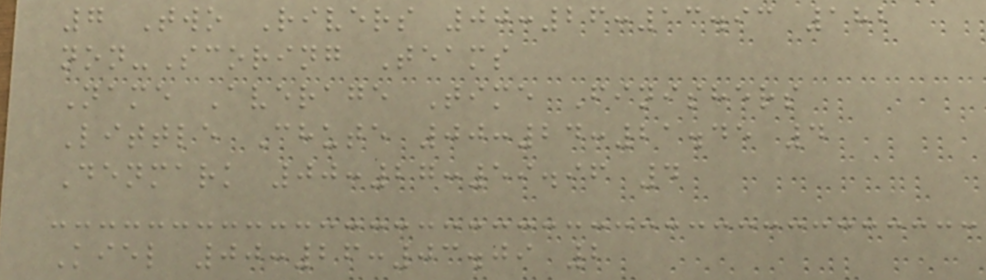7 Two Rivers 00:26:13.93 182
non-Scoring Teams
Name Average Time Finishers
Little Chute 00:24:21.45 4
Denmark 00:27:59.96 4
Kiel 00:26:03.09 2
